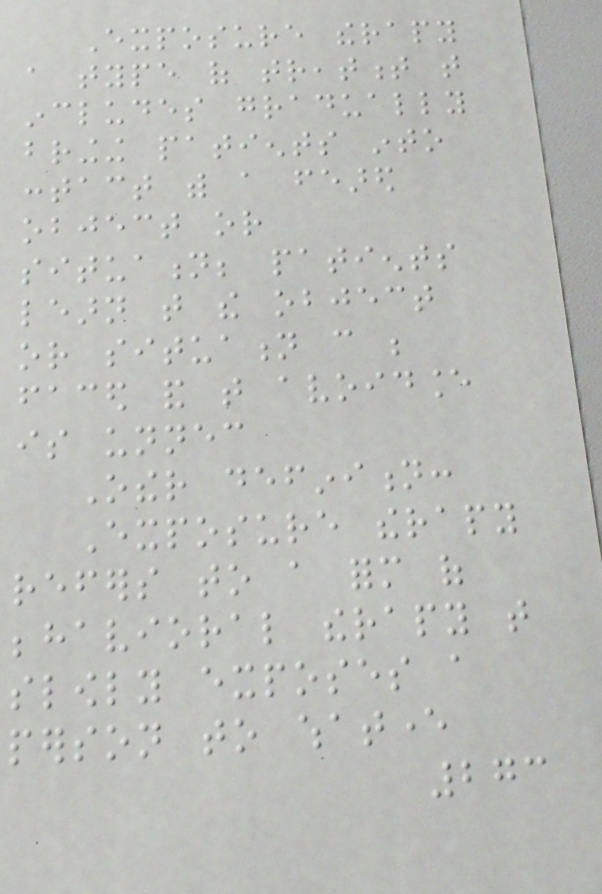Exposure therapy
a type of treatment that
includes gradually
bringing patients into
contact with a feared
object or
situation; patients
learn that the object
or situation can be
faced and that avoidance
is unnecessary
Other definition:
Exposure therapy
refers to a form of
behavioral therapy that
slowly exposes a
person to whatever
273
